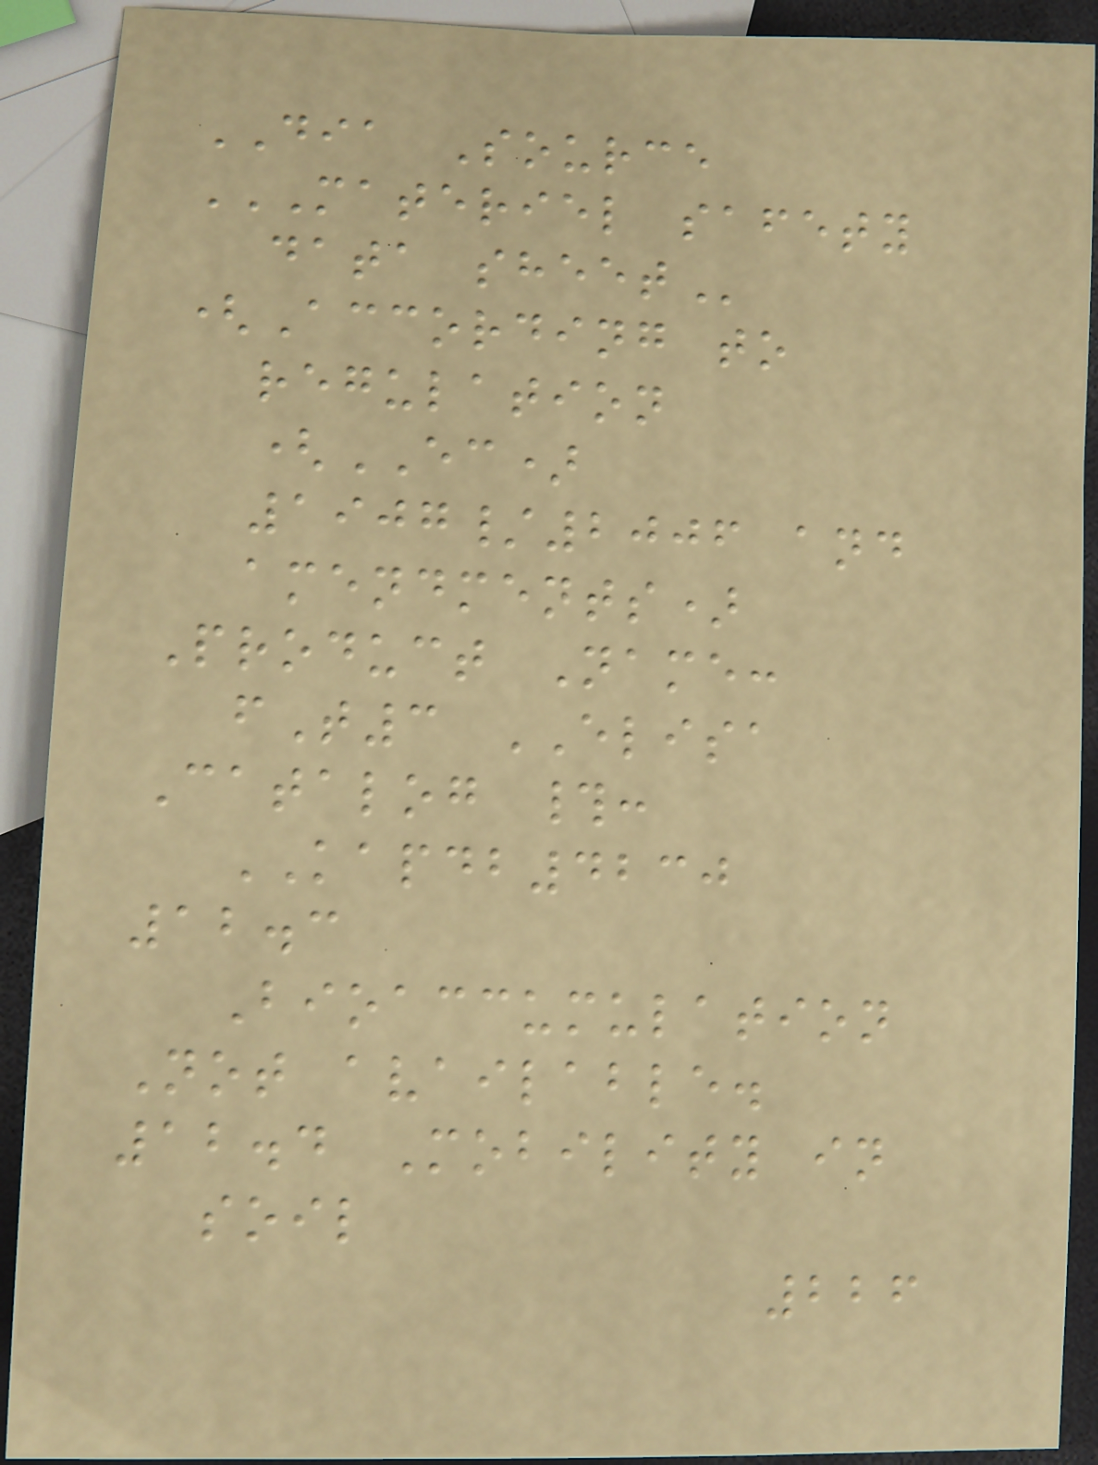DIA Source
MATERIEL SAFETY
DATA SHEET
(According to
regulation
(EC)
1907/2006 and
amendments)
Product Name:
fT3 ELISA
Catalog #:
KAPDB4230
12.3
Bioaccumulation
Not available.
12.4 Mobility in
soil
226
